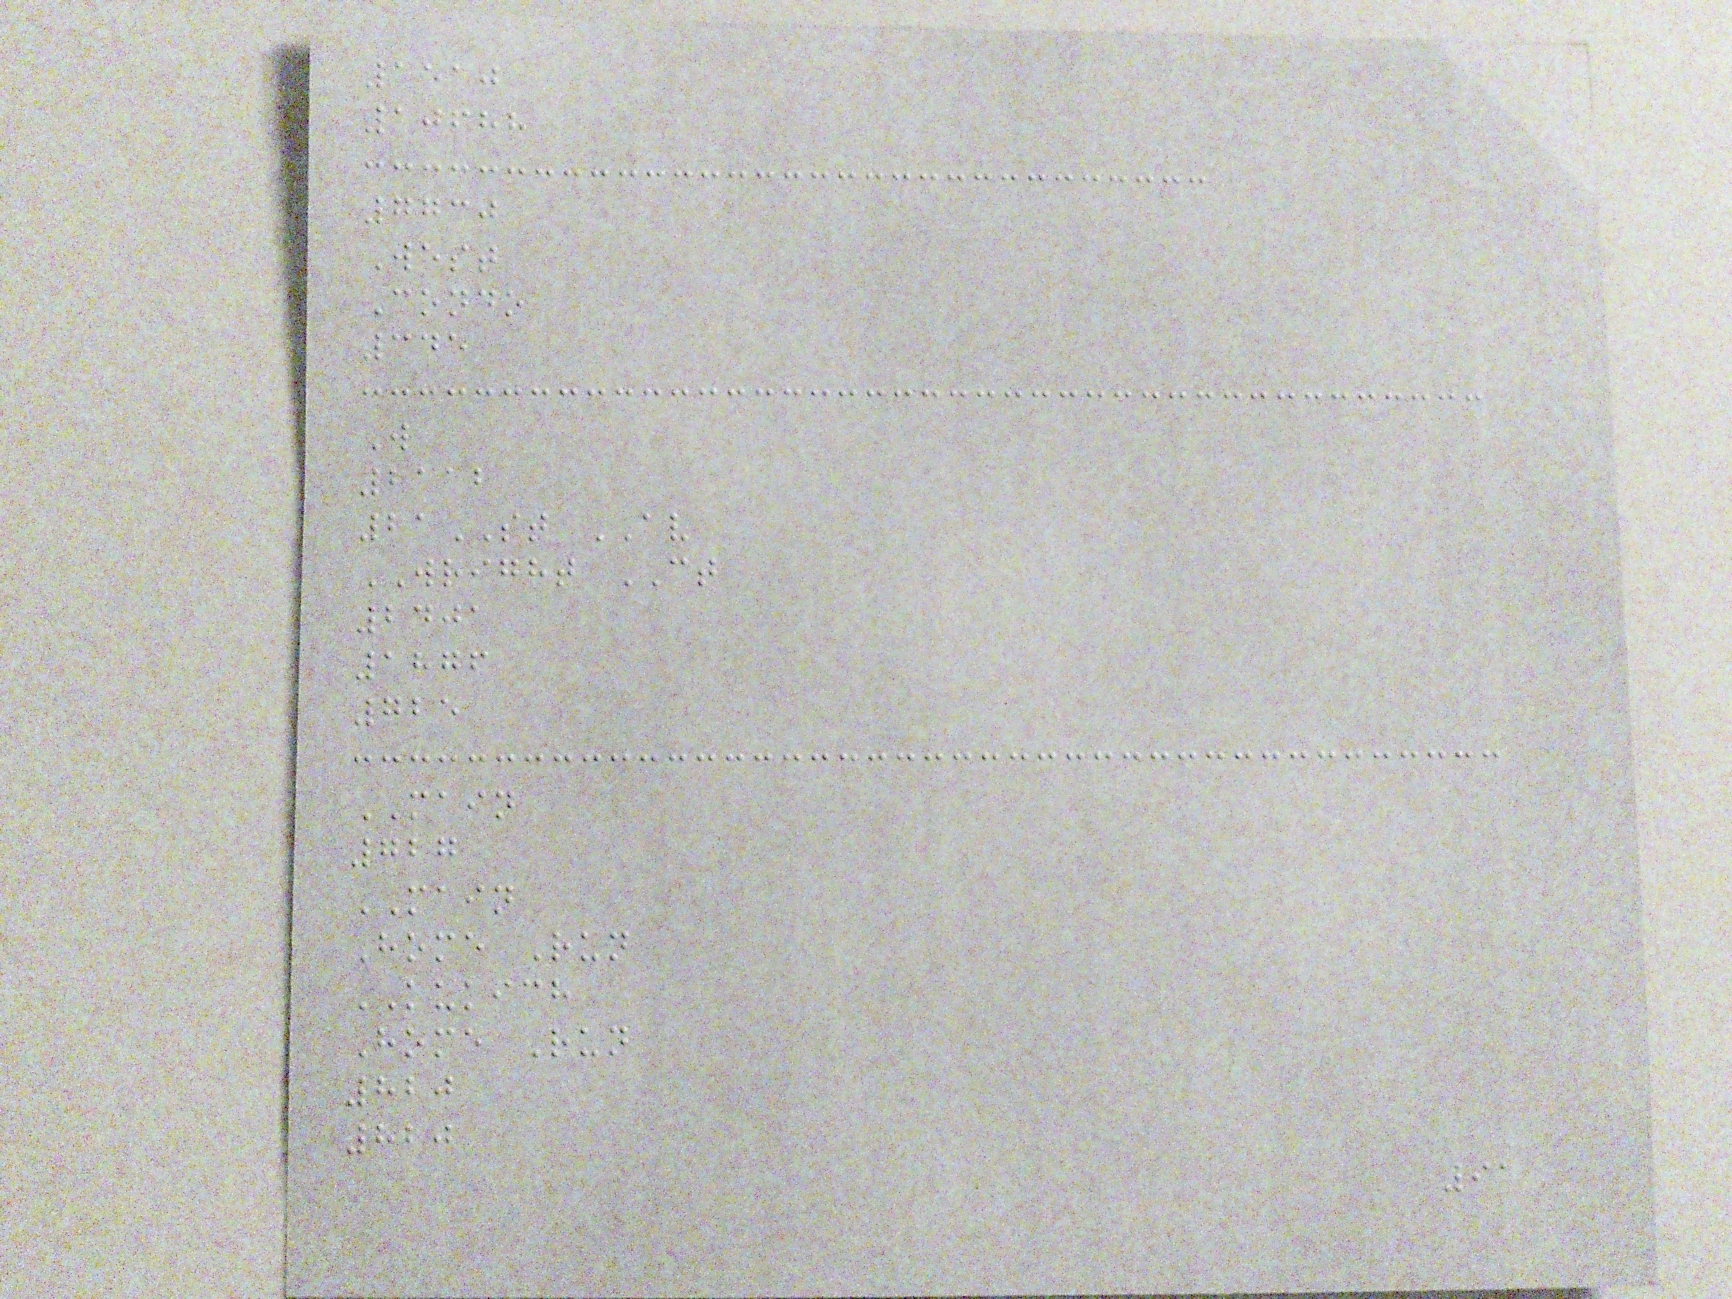1510
10688
7730
West
Condo
345
W
2112
21ST AV
WRIGHT CT
2401
1876
725
MAIN
727
MAIN
Home Run
KUKICH
Home Run
820
820
91
